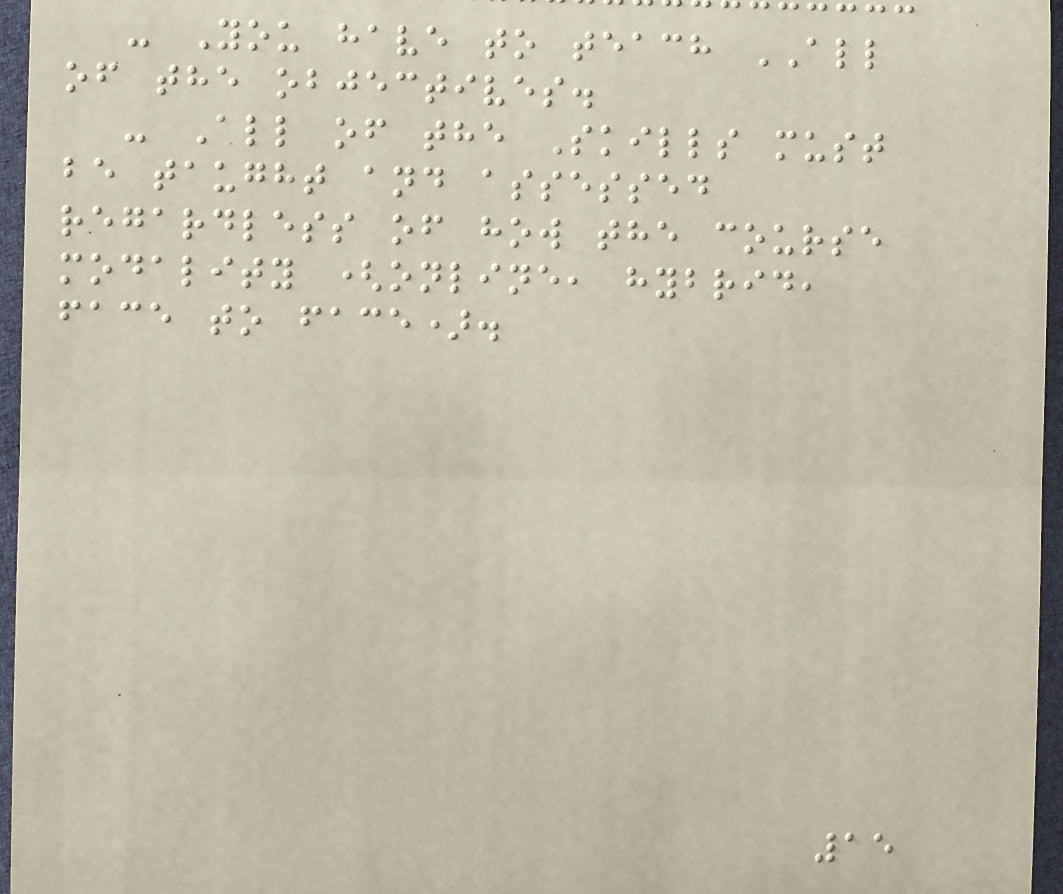- You have to teach ALL
of the objectives.
- All of the Skills must
be taught and assessed
regardless of how the course
modality (online, hybrid,
face to face).
15
